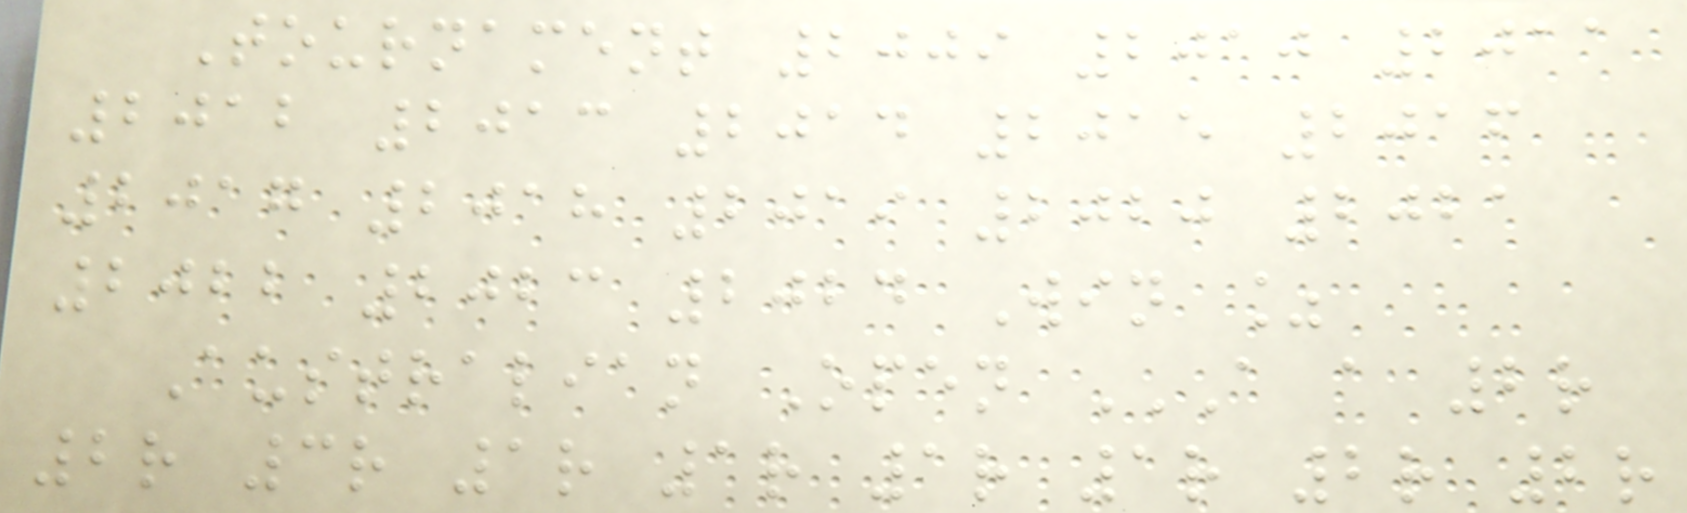Tournament 2009 2010 2011
2012 2013 2014 2015 2016
2017 2018 2019 2020 2021
2022 2023 2024 Win %
Australian Open A A 2R
2R 3R 1R 1R 1R 1R 2R 2R
